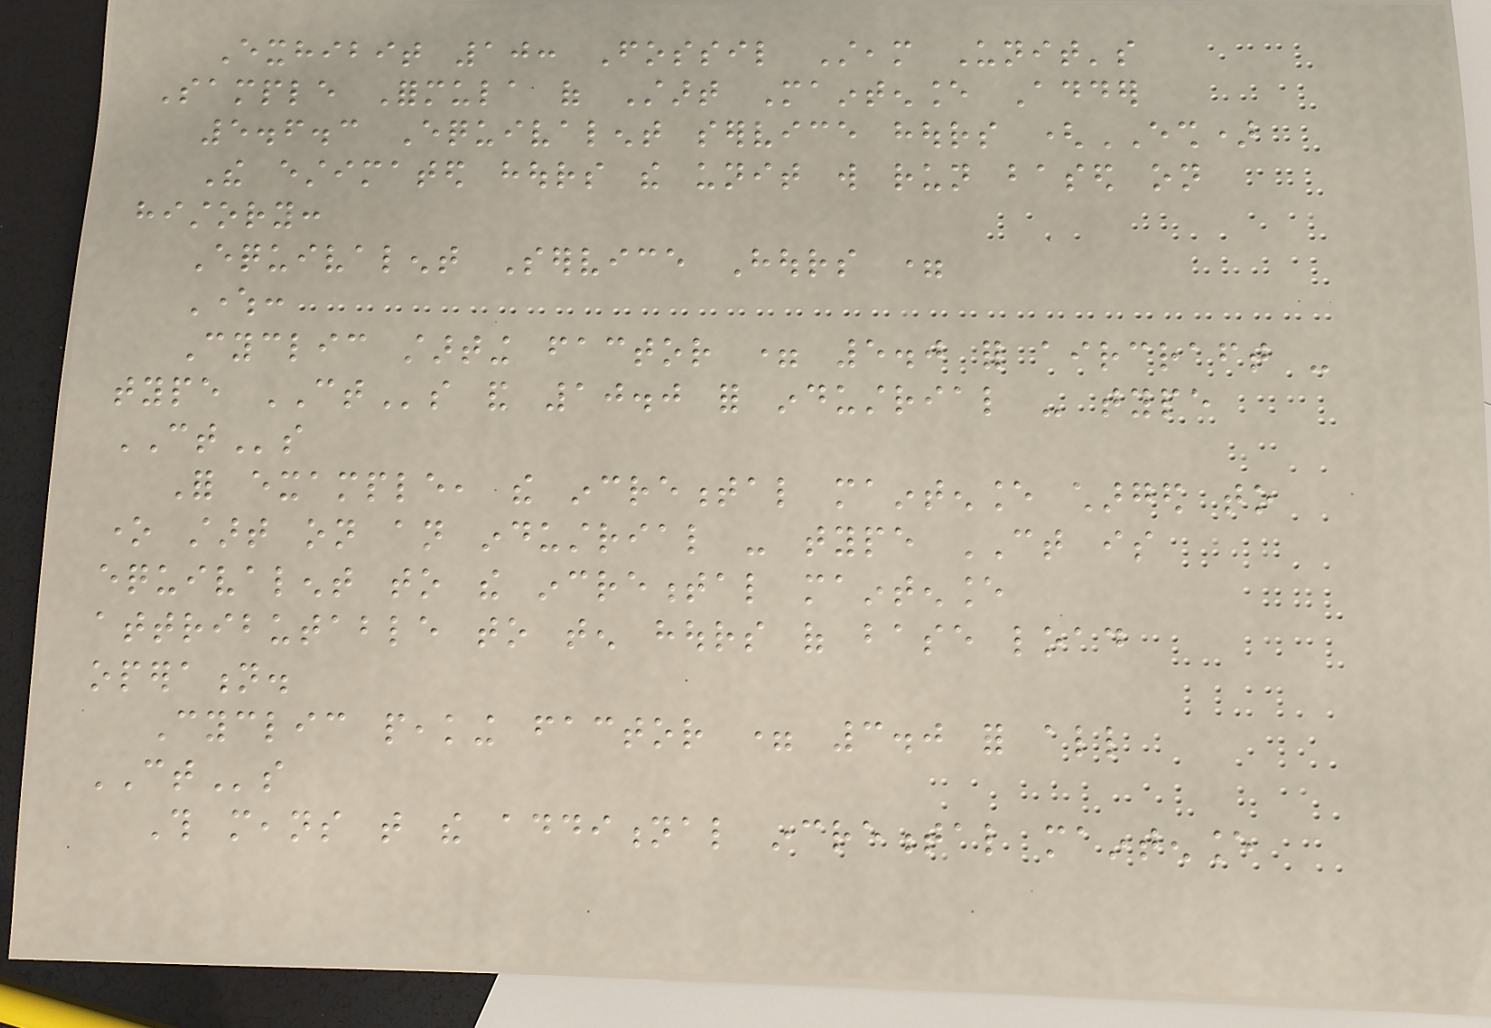Exhibit 10: Fossil Steam Unit's
Sample Formula of Start Maintenance Adder
5.6.3 Equivalent service hours (ESH)
The estimated hours the unit will run based on
history:
Equivalent Service Hours =
Where:
Cyclic starting factor = 5.0 for aircraft -
type CTs and 10.0 for industrial - type
CTs
For example, the incremental maintenance charged to
one start on an industrial - type CT is
equivalent to the incremental maintenance
attributable to ten hours of base load
operation.
Cyclic peaking factor = 3.0 for all
CTs
This means that the additional incremental maintenance
